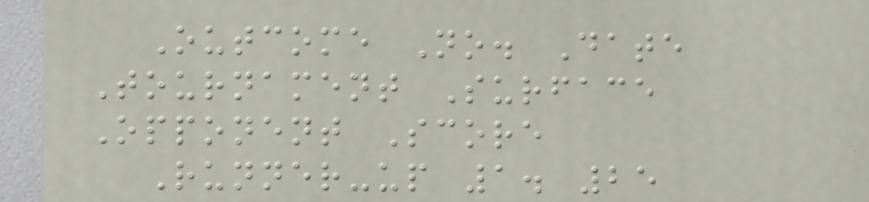Outcome No. Date
Tournament Surface
Opponent Score
Runner-up 1. 25
